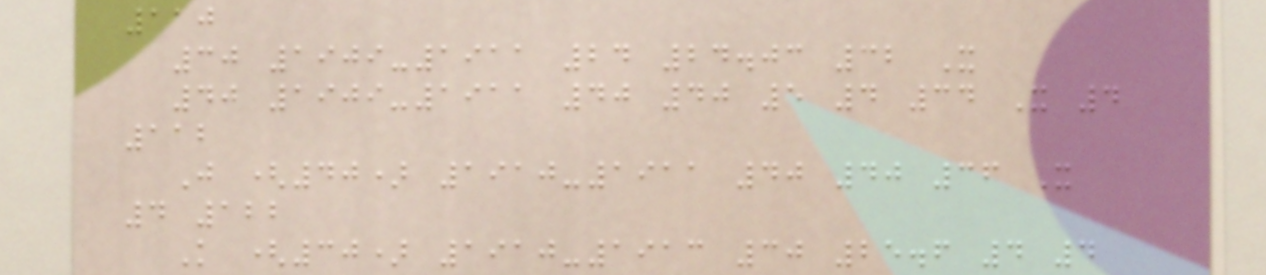110
30 1909-1911 24 24.03 32 X
40 1909-1911 40 40 5 4 34 X 4
112
J (40) 1910-1911 40 40 36 X
4 122
K (30) 1910-1913 30 25.6 4 4
